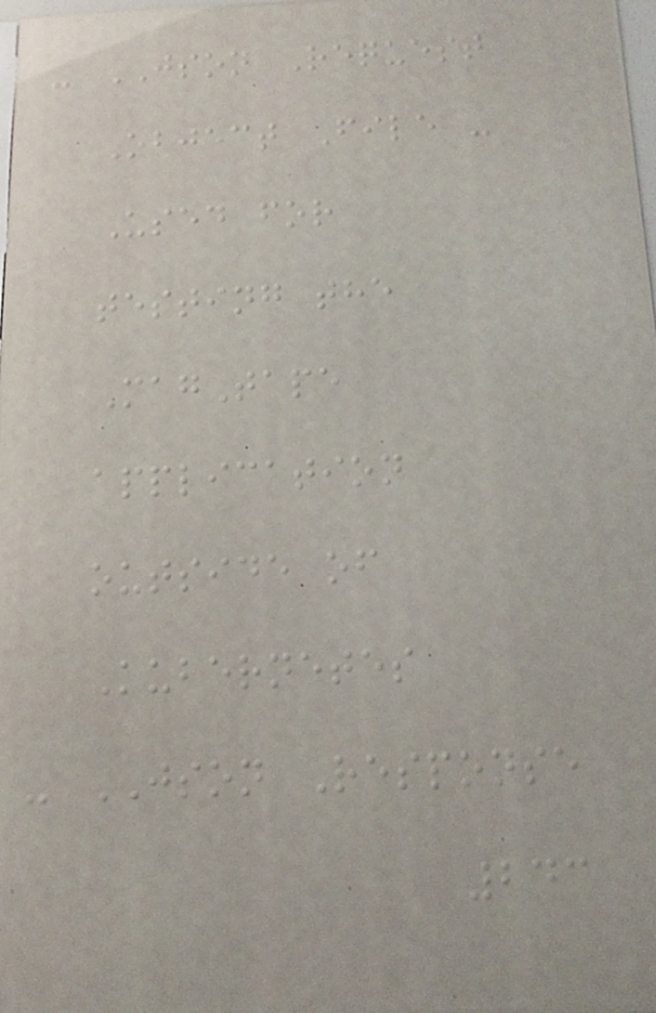- JSON Request
Object File -
Used for
testing the
MagTape
application
outside of
Kubernetes
- JSON Response
243
